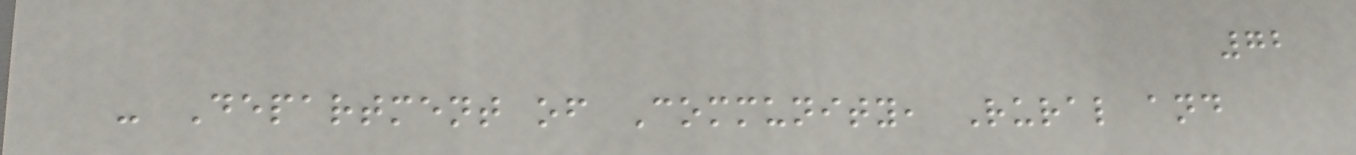72
- Department of Community, Rural and
